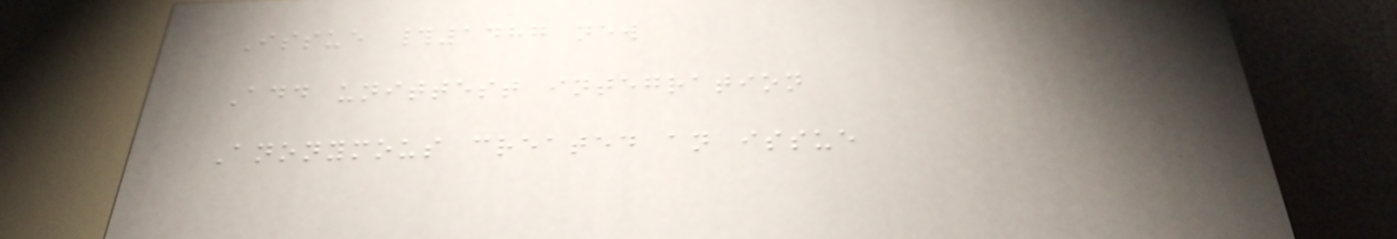Issue #1487 new
Add unittest integration
Anonymous created an issue
